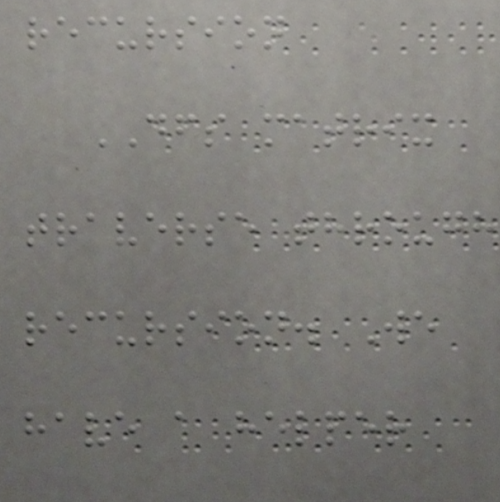recursion
DFS matrix
traverse through
recursion. We
have a helper
